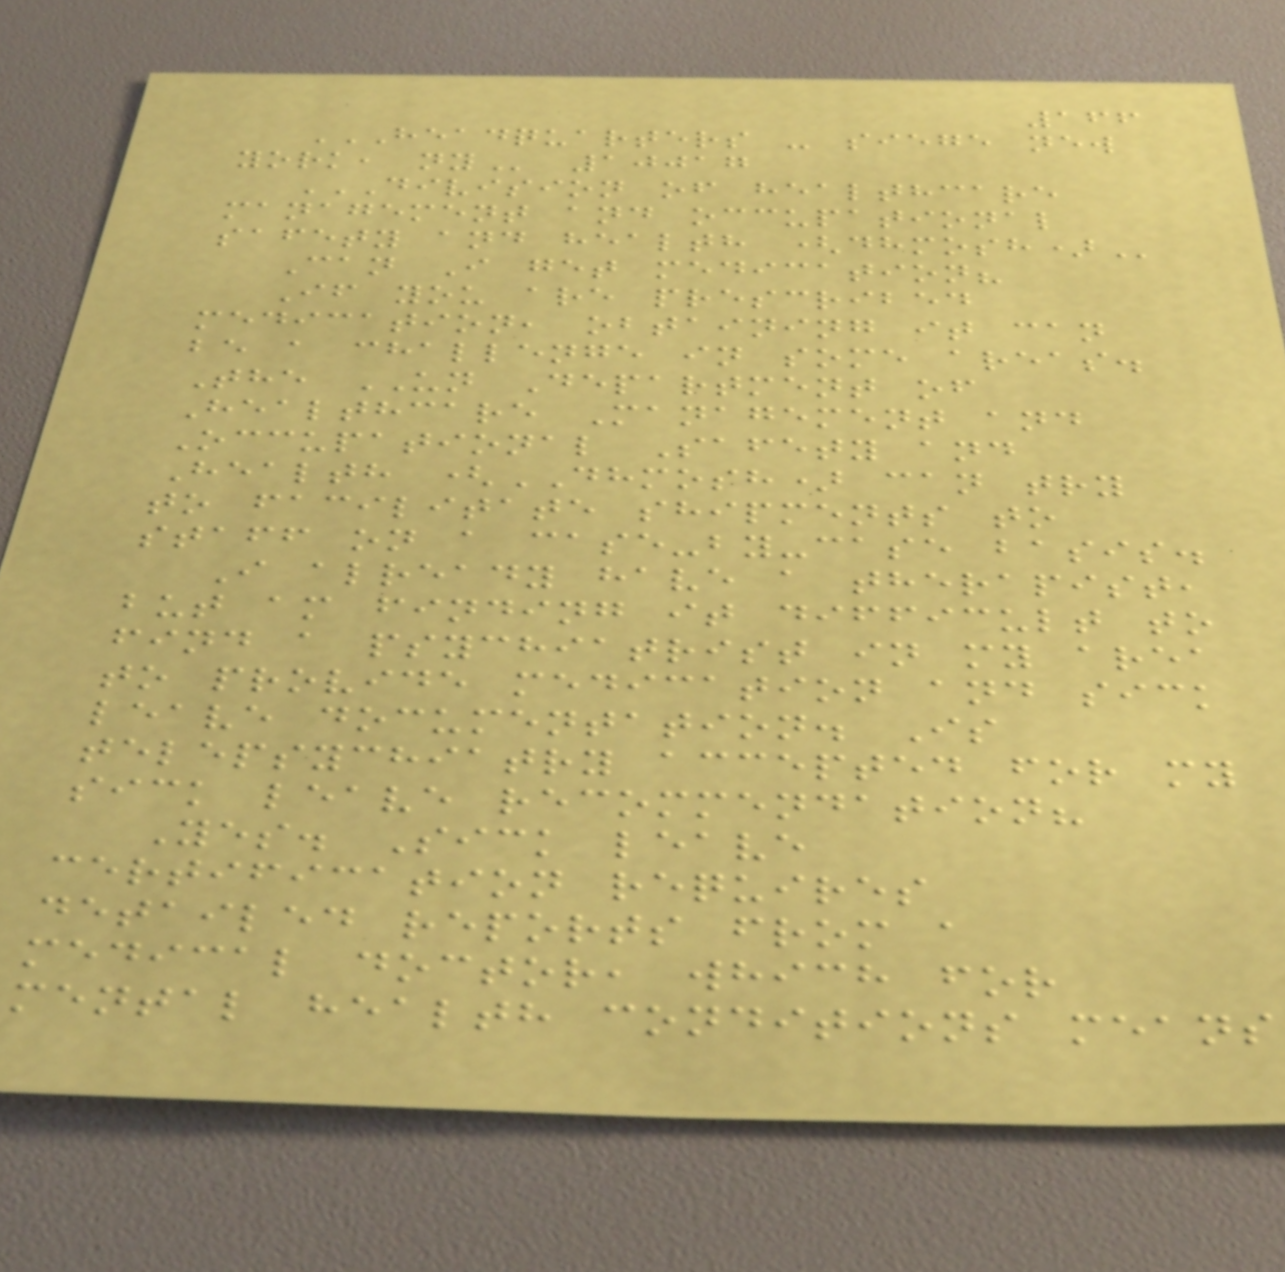166
HEADQUARTERS - SIEGE NEW
YORK, NY 10017
DIVISION OF HEALTHCARE
MANAGEMENT AND OCCUPATIONAL
SAFETY AND HEALTH (DHMOSH)
Can I get medication?
If you are prescribed
medication, obtaining it can
be a challenge in some areas.
The UN Department of
Healthcare Management and
Occupational Safety and
Health (DHMOSH) can try
to facilitate shipments to
staff on a case-by-case basis.
I already have a therapist,
but am finding it difficult to
find a psychiatrist in my area
to provide medication and sick
leave documentation. Is
telepsychiatry accepted for my
sick leave recommendation?
Yes. Sick leave
certification requires
detailed reports from a
medical doctor, which for
mental health conditions means
